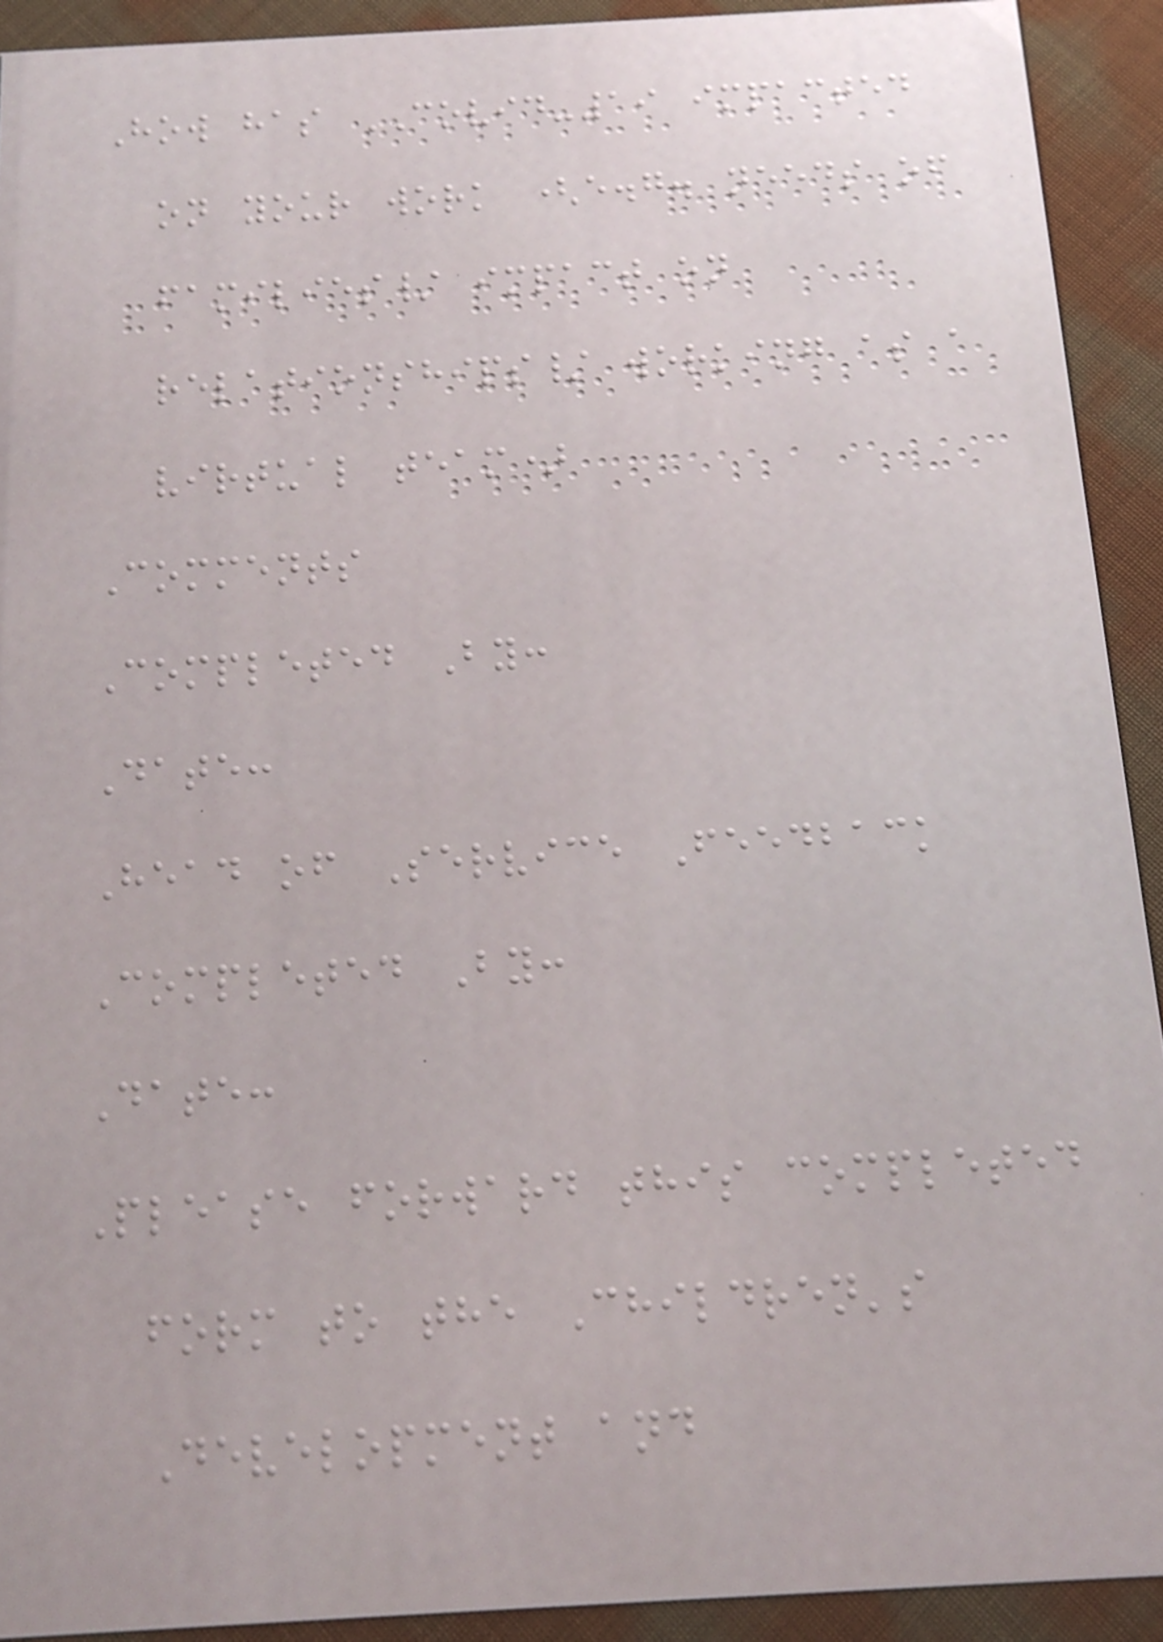How has COVID-19 impacted
on your work (e.g. needs of
families/ impact on
relationships/ working as a
virtual team)
Comments
Completed By:
Date:
Head of Service Feedback
Completed By:
Date:
Please forward this completed
form to the Children's
Development and
